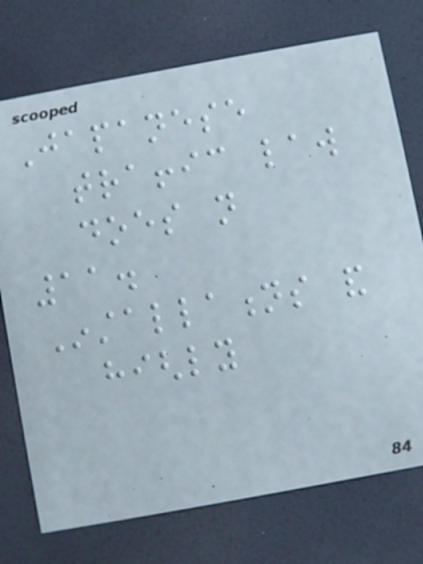Japanese
traffic law
does not
11.
Installations and
highly
